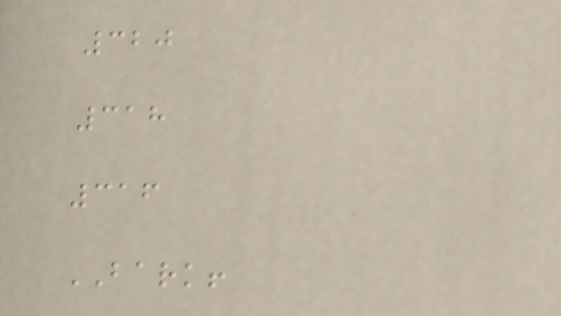320
318
316
BARK!
